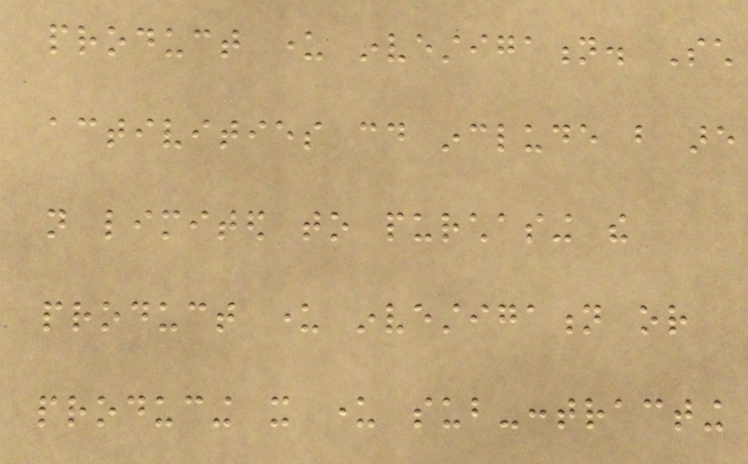product under investigation. Such
activities could include but are
not limited to purchasing the
product under investigation or
producing it under sub-contracting
